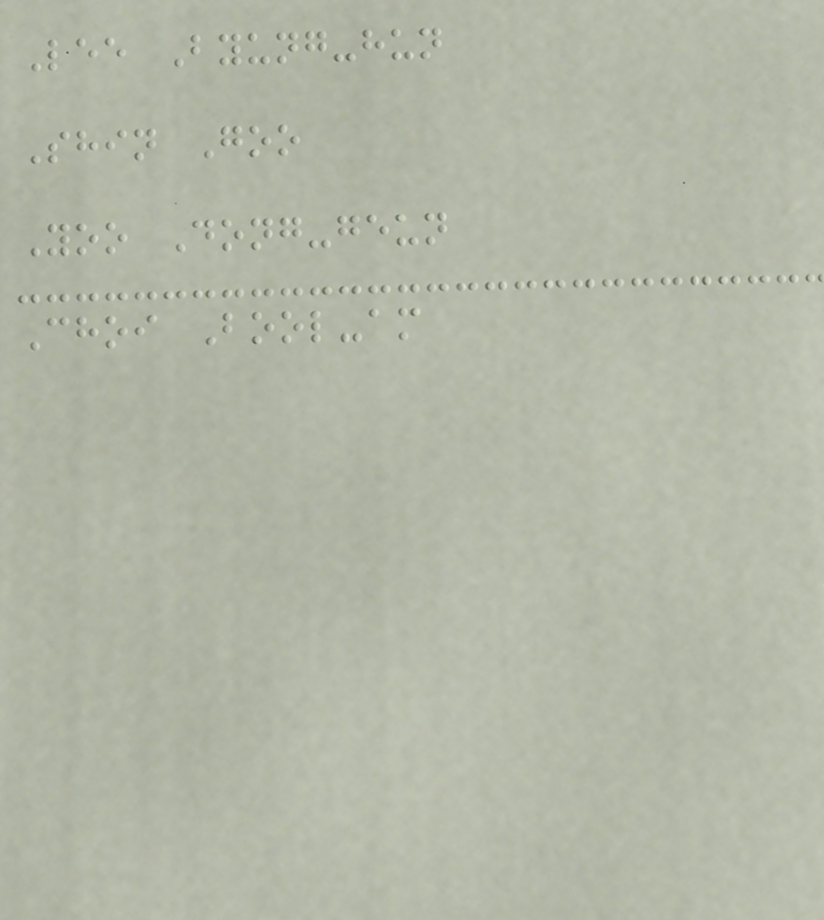Lee Byung-hun
Shin Goo
Yoo Dong-geun
Choi Bool-am
